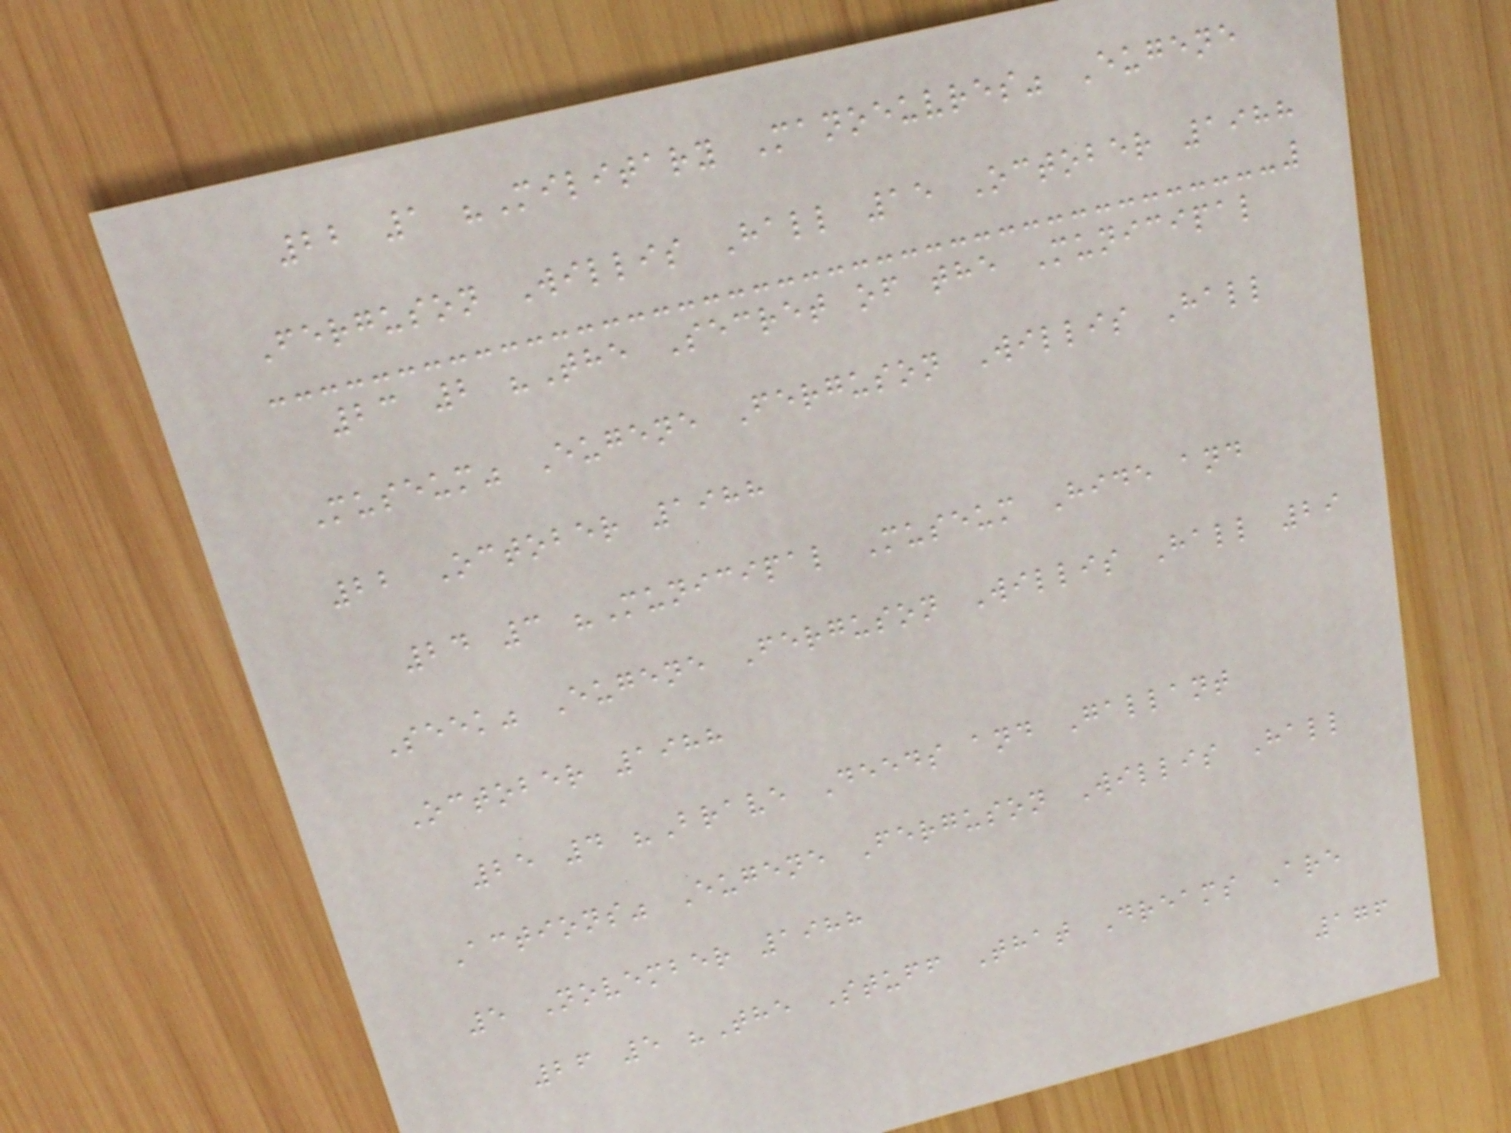22 1 "Military Manoeuvres" Eugene
Ferguson Willis Hall 15 October 1988
23 2 "The Secret of the Municipal
Museum" Eugene Ferguson Willis Hall
22 October 1988
24 3 "Municipal Museum Hide and
Seek" Eugene Ferguson Willis Hall 29
October 1988
25 4 "Brave Deeds and Gallant
Actions" Eugene Ferguson Willis Hall
5 November 1988
26 5 "The Stuff That Dreams Are
176
